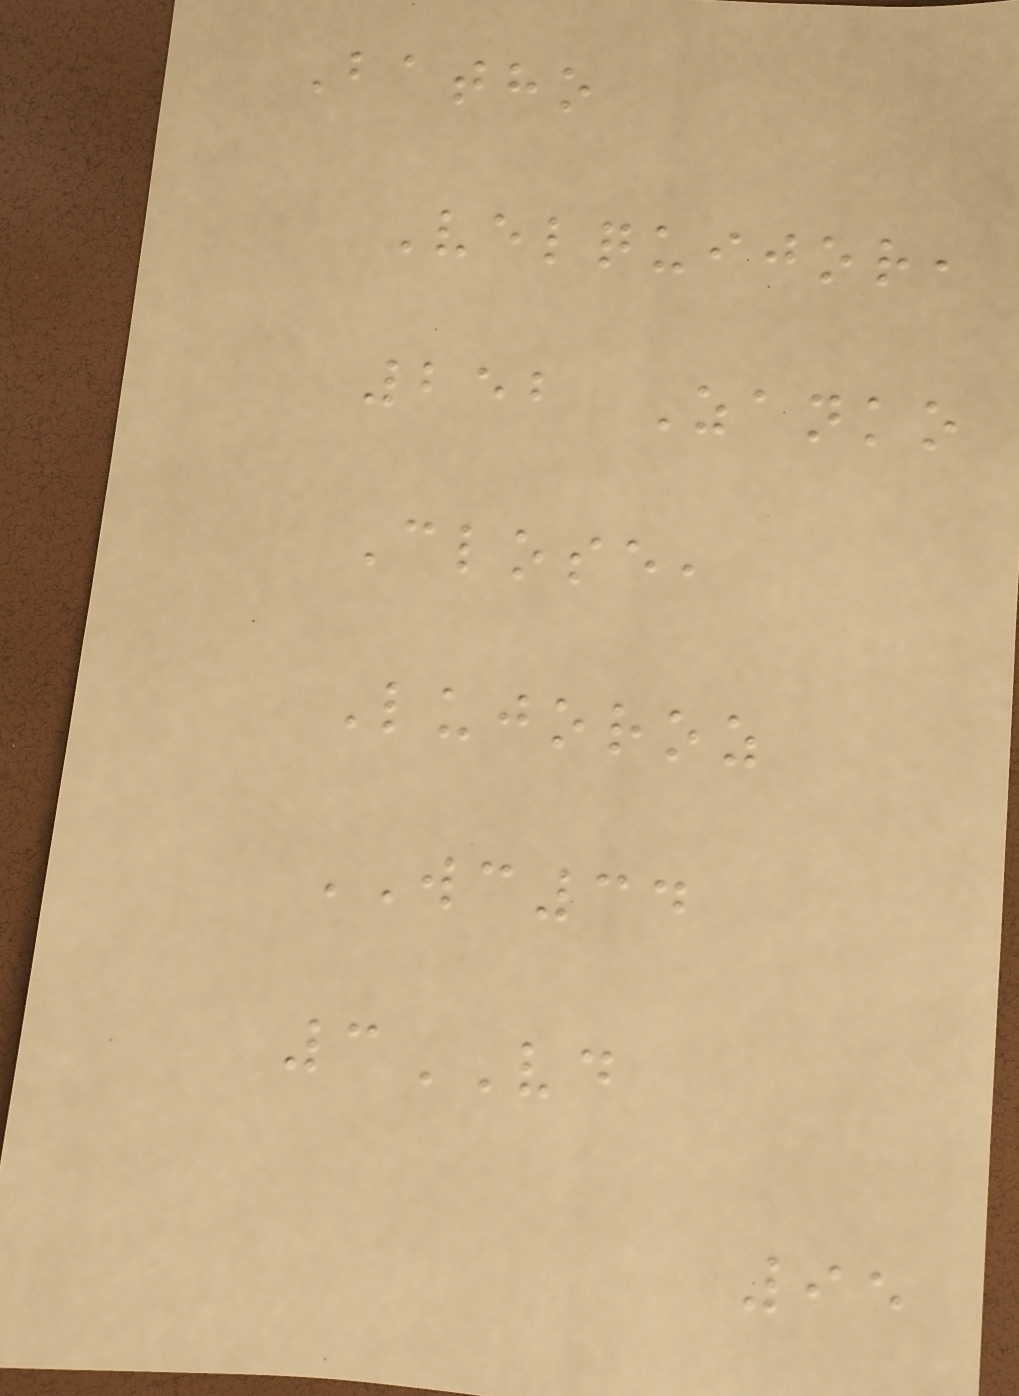Batho
Velquijor,
252 Zanko
Close,
Lujoroz
WC34
3VD
95
